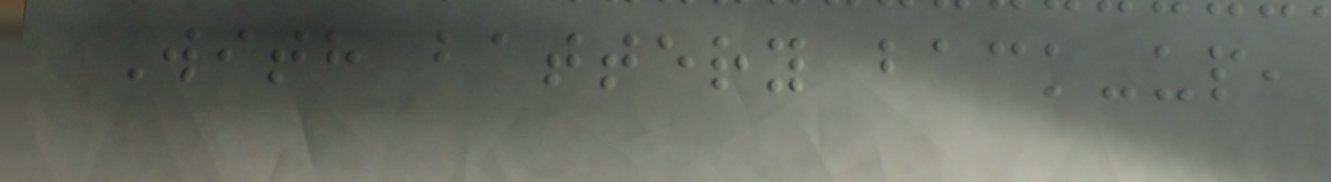With battery back-up,
